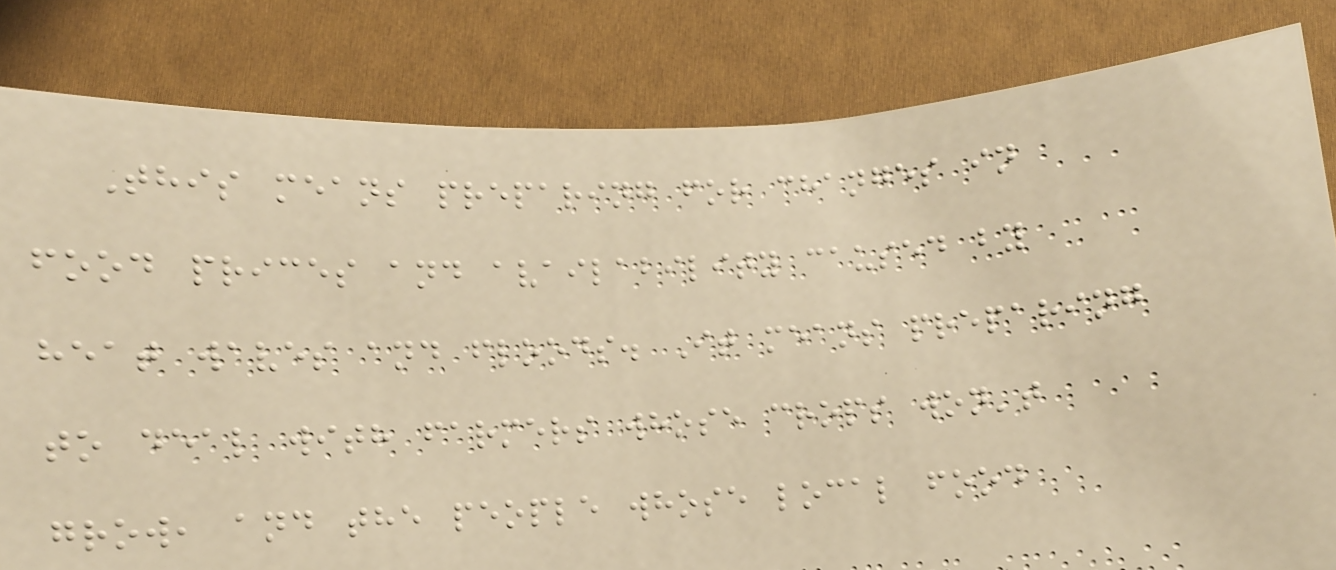This means preparing for changes in
food prices and availability caused by
heat waves and floods. It means preparing
to deal with farmers whose crops won't
grow, and the people whose local food
